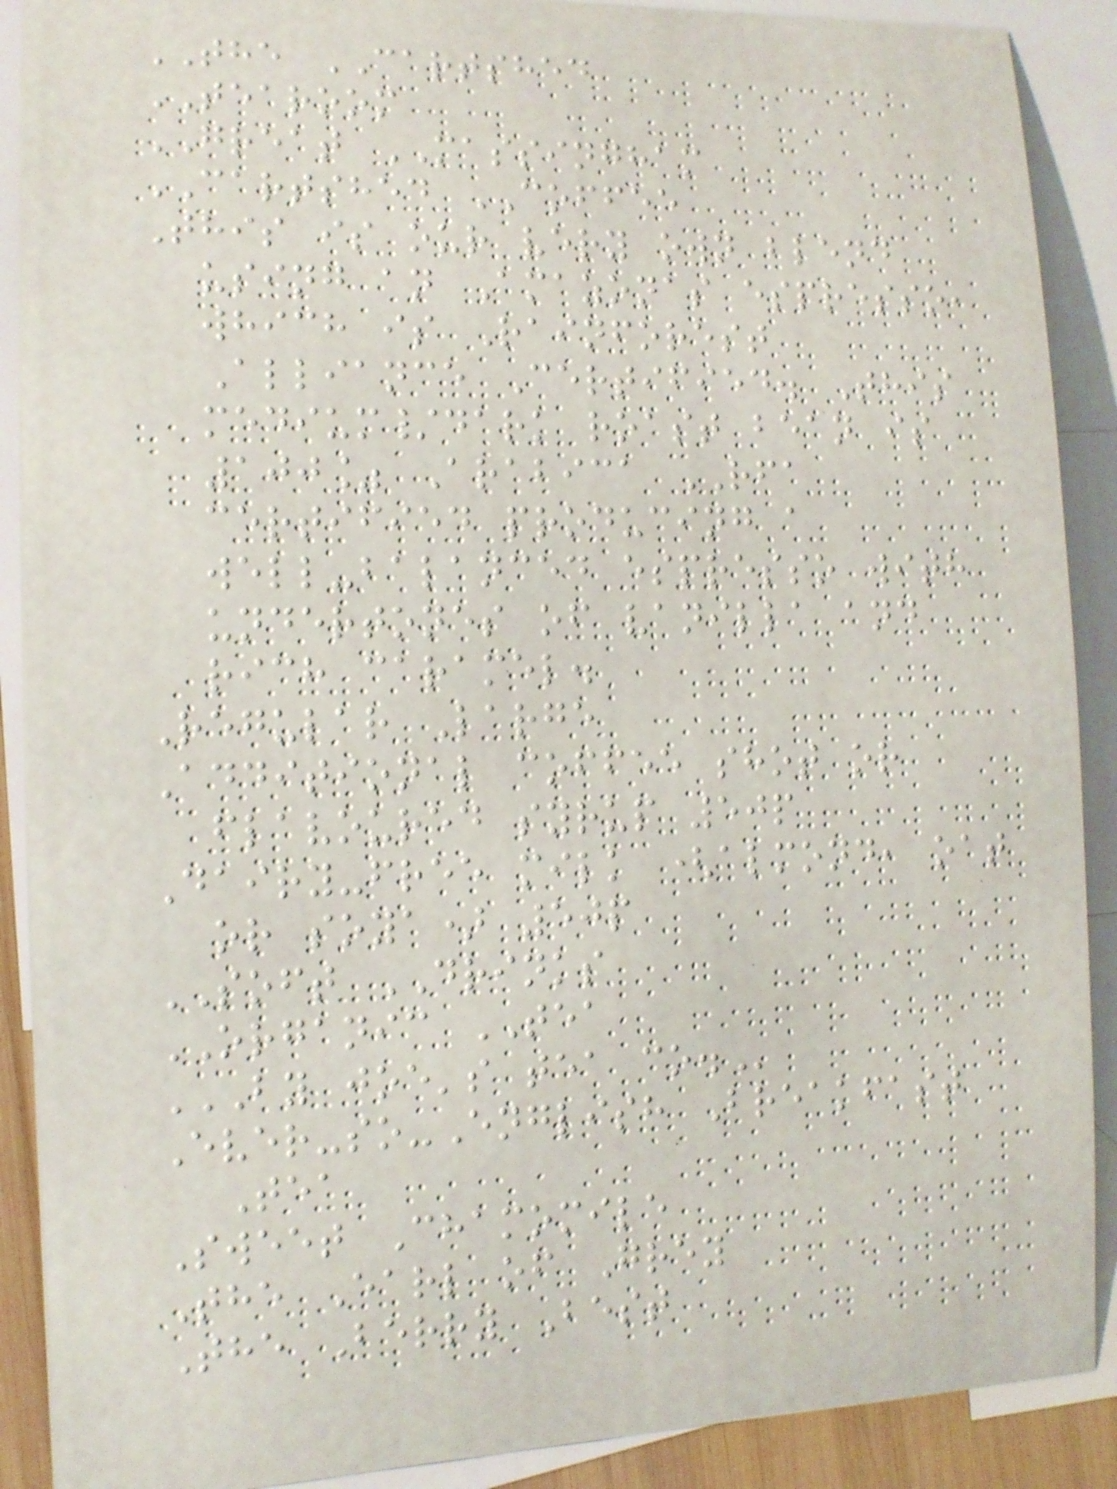THE CARTSHED
TEAROOM
GREAT MASSINGHAM
CARTSHED COFFEE
This is our very own blend
using an Amazonas espresso,
which is Rainforest
Alliance Certified. This
medium/dark roast bean is
100% Arabica RFA
certified producing a
well-balanced espresso with
undertones of vanilla and
rich caramel.
Regular Large
Additional coffee shot or
flavoured syrup 50p
Dairy-free milk (almond, oat
or soya) 50p
SOFT DRINKS
ORGANIC TEA
BY JOE'S TEA CO.
Ever-so-English Breakfast
Tea
Sweet Chamomile
The Earl of Grey
The Berry Best
